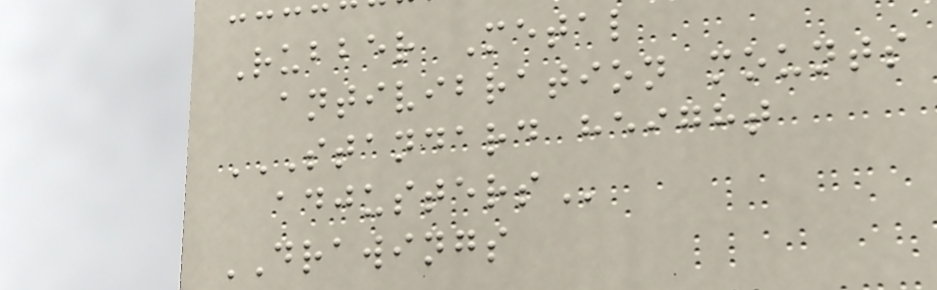Rubber Metal
antivibration mounts
STANDARD HEIGHT
ADJUSTERS
DRAWINGS
